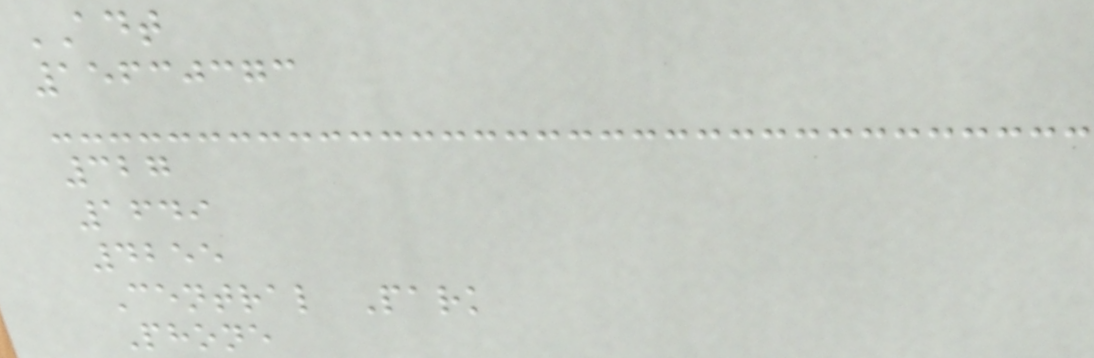ADT
15630373
327
1649
4255
Central Park
Phone
